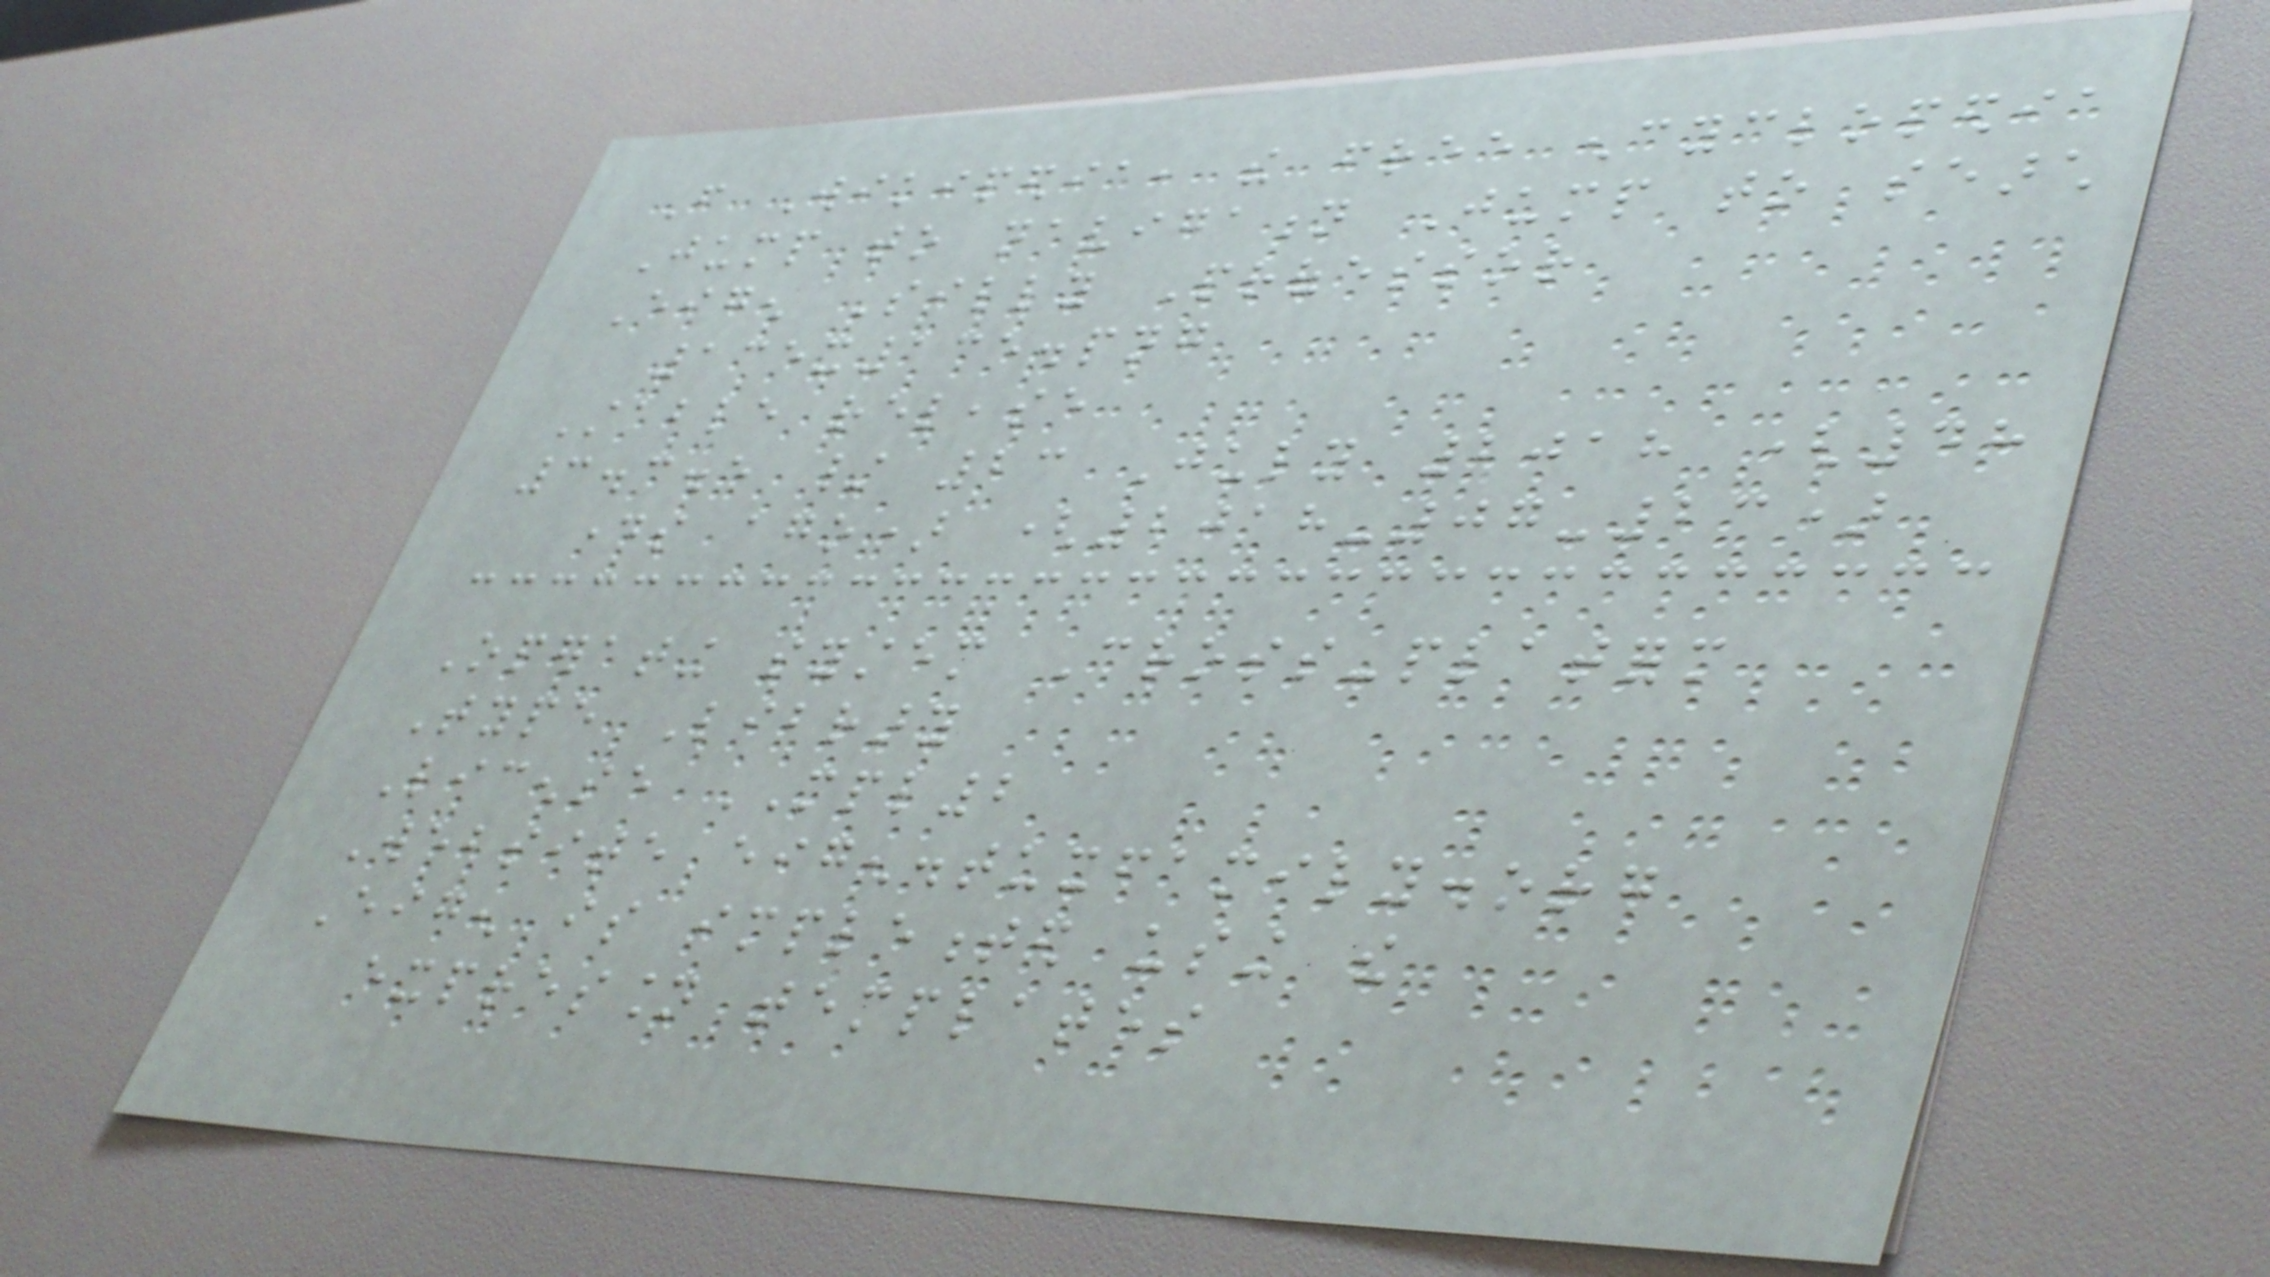From Wikipedia, the free encyclopedia
Jump to navigation Jump to search
Eigen Silly Professor
135x135.png
Stable release
3.3.5 / 23 July 2018 (48
days ago) (2018-07-23)
Operating system Cross-platform
Type Library
License MPL2
Website eigen.tuxfamily.org
Eigen is implemented using the
expression templates
